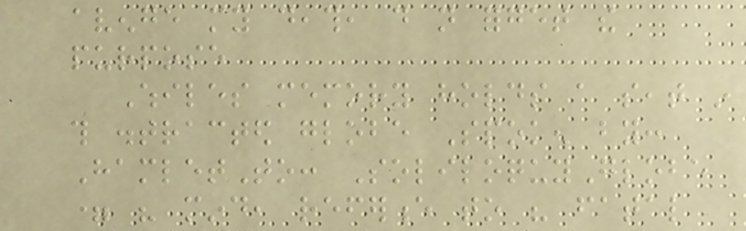avenge my death, do not forget the
purpose
Whiles memory holds a seat in
this distracted globe Spoken by:
HamletTo: SoliloquyGlobe
= his mind, reference to his fatal
